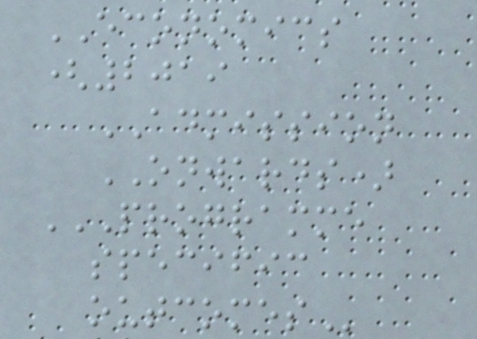ECONOMICS
(2019
ADMISSION
ONWARDS)
PROGRAMME
SPECIFIC
OUTCOMES
